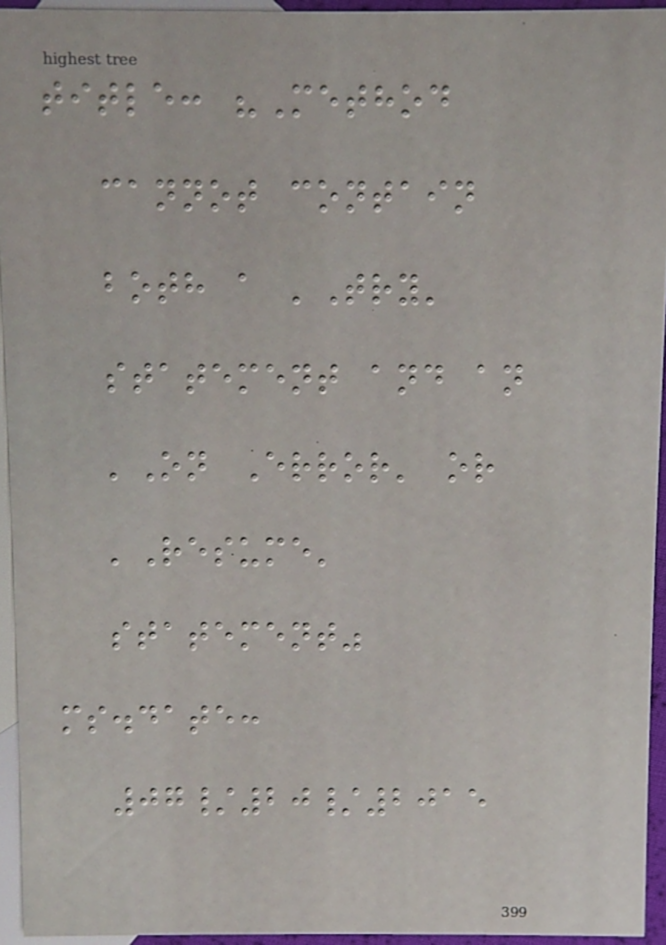title: "Method
cannot contain
both a 'Try'
statement and an
'On Error' or
'Resume'
statement"
ms.date:
07/20/2015
